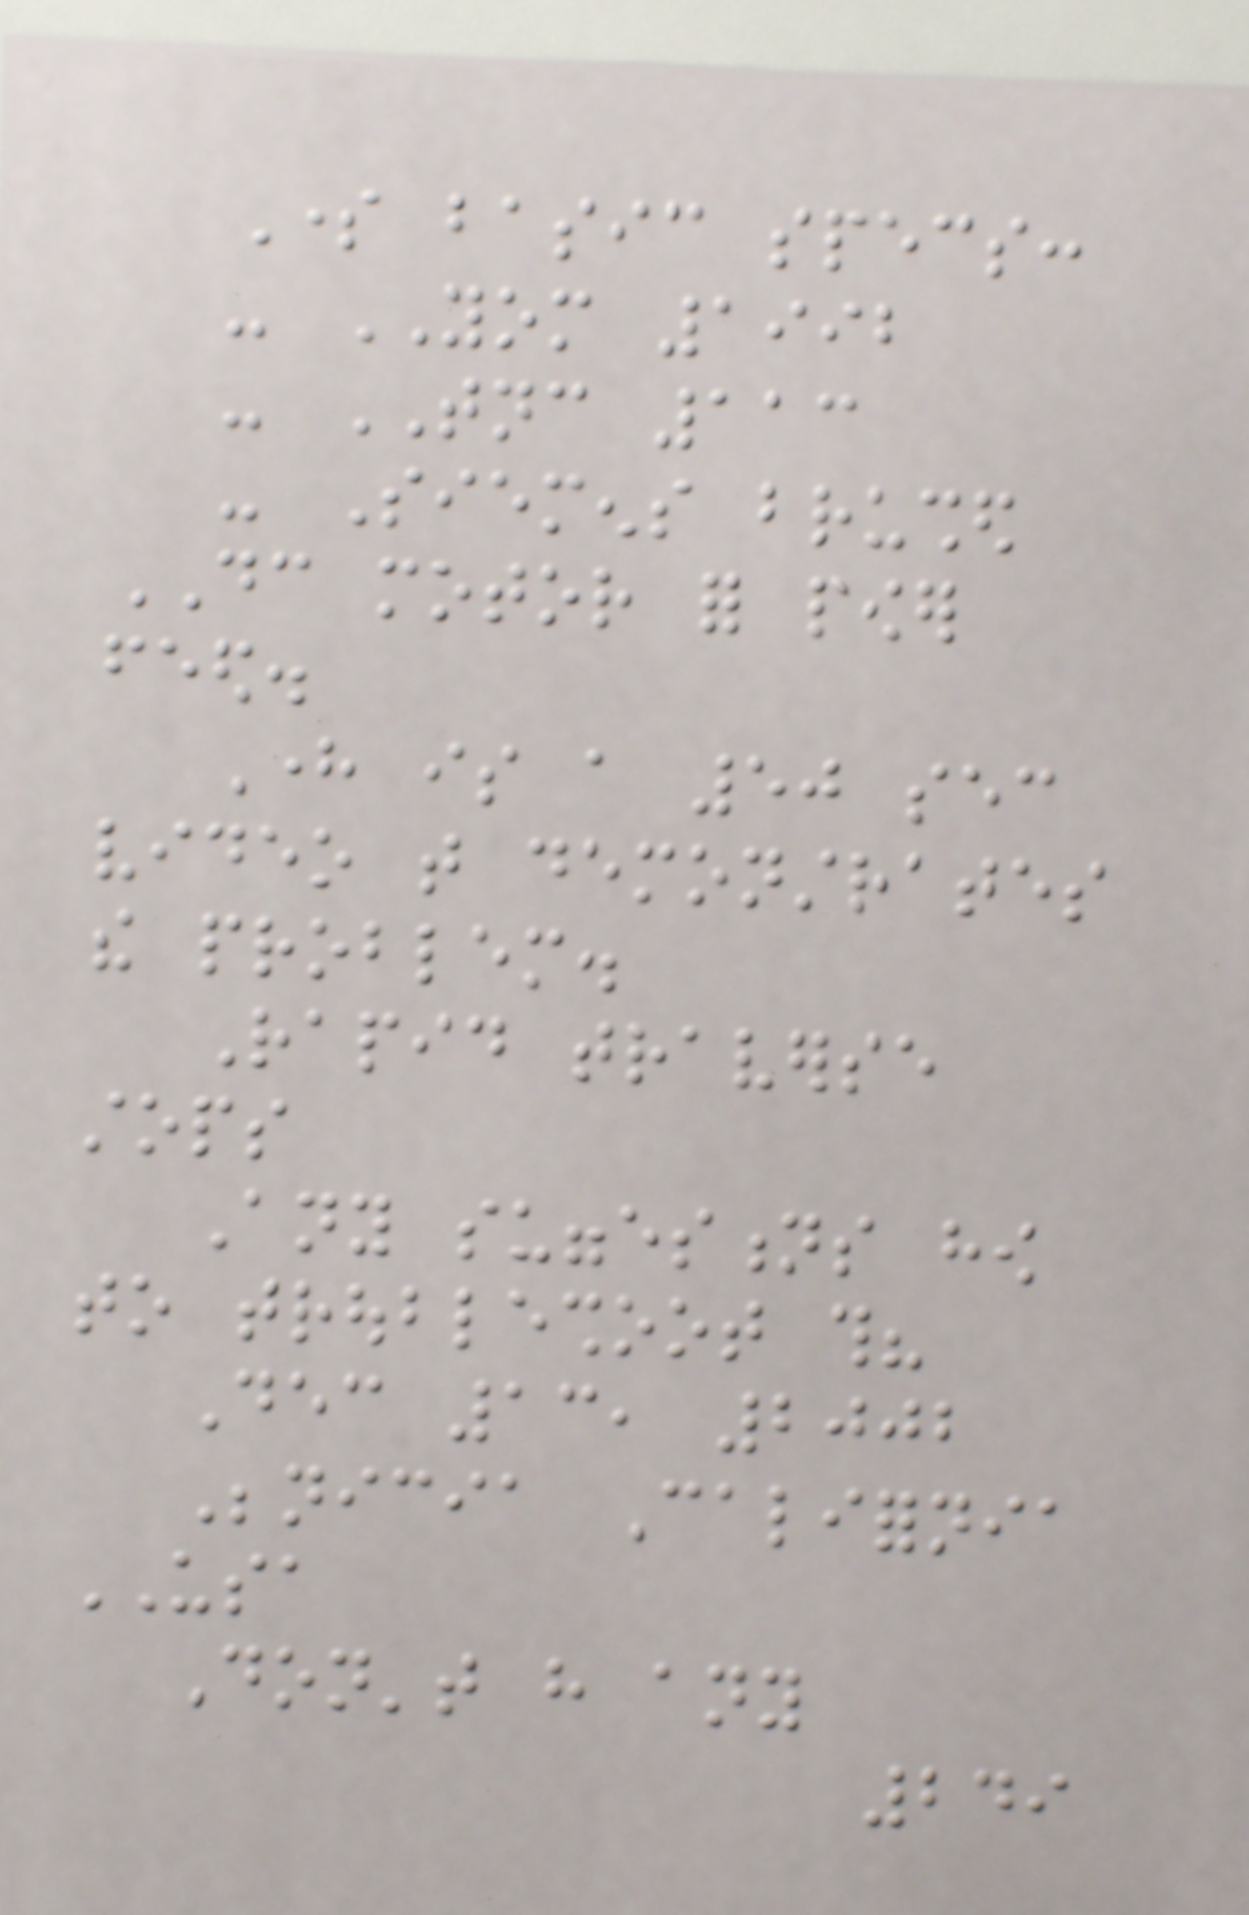Some basic specs:
- YOM 1992
- TNC 113
- Siemens brushed
DC motor for power
feed.
Here is a 50 sec
video that demonstrates
the problem.
Rapid traverse
stops
Any suggestions how
to troubleshoot this?
Dec 13, 2002
Benicia California
USA
Don't have any
249
